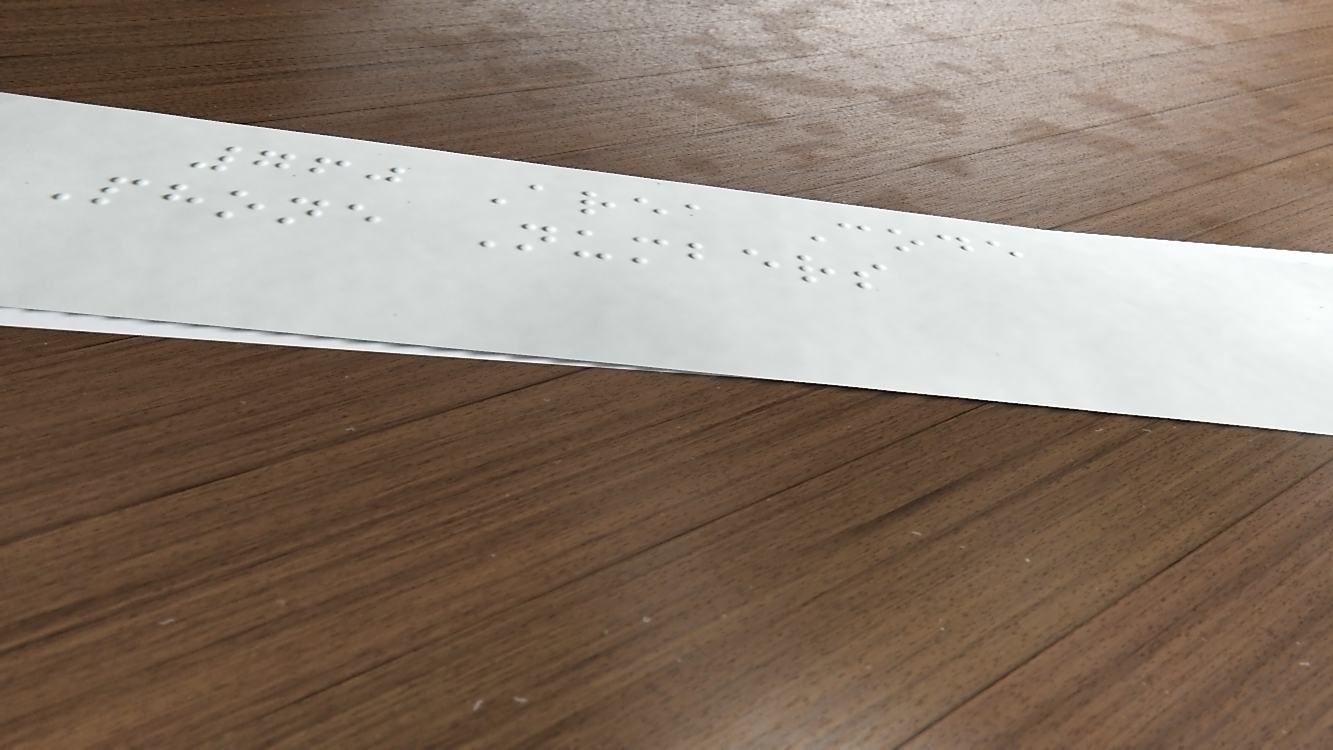760 Area Code
Phone Numbers
